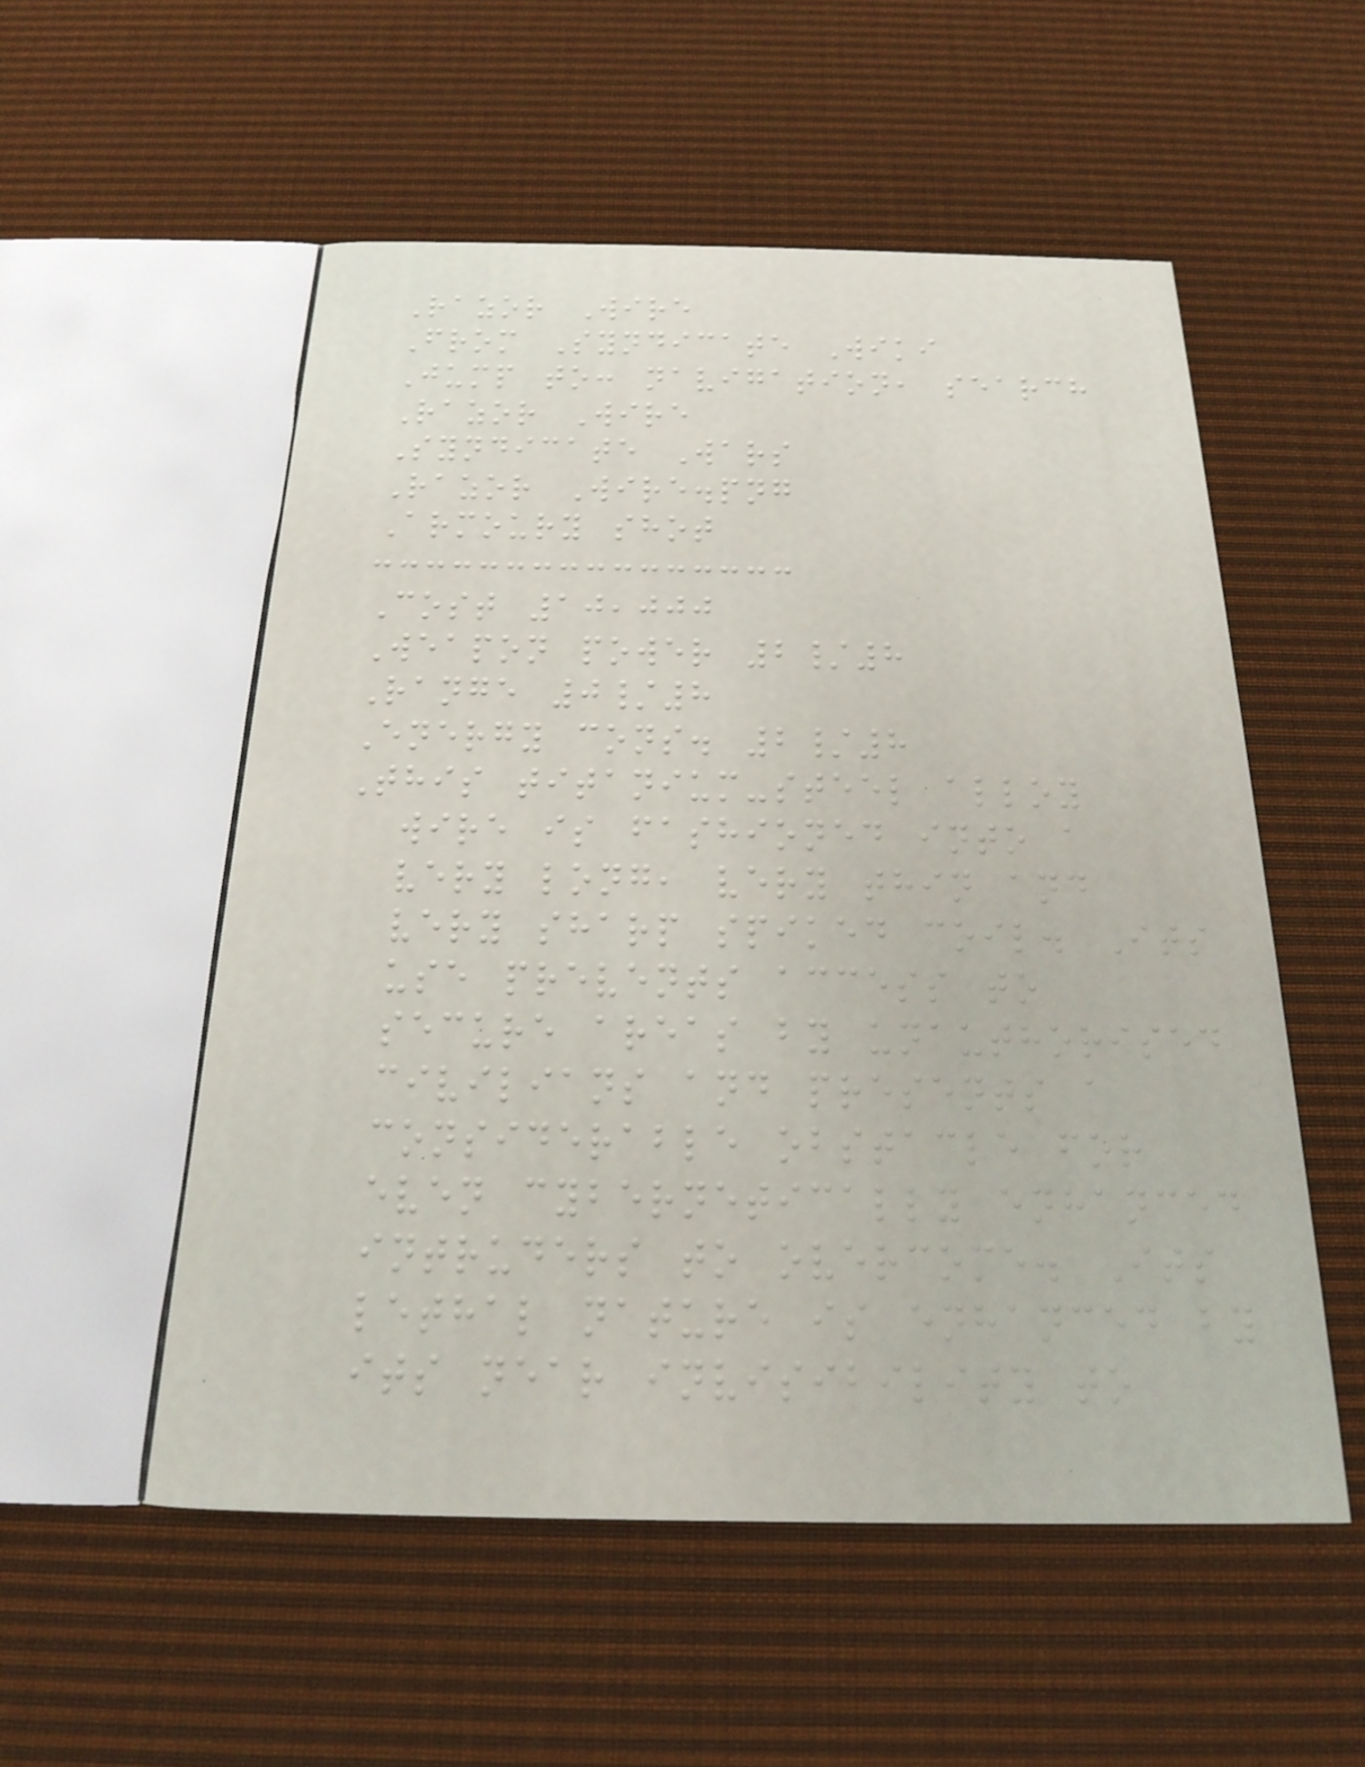Razor Wire
From Syndicate Wiki
Jump to: navigation, search
Razor Wire
Syndicate Wars
Razor Wire.png
Armoury shot
Cost 10,000
Weapon power 2/8
Range 0/8
Energy cons. 2/8
This titanium-steel alloy
wire is fashioned into a
very long, very thin and
very sharp spiked coil. Its
use prevents access to
secure areas by unauthorised
civilians and presents a
considerable obstacle for
even cybernetically enhanced
intruders to overcome. Its
lethal nature is enhanced by
its near invisibility to
